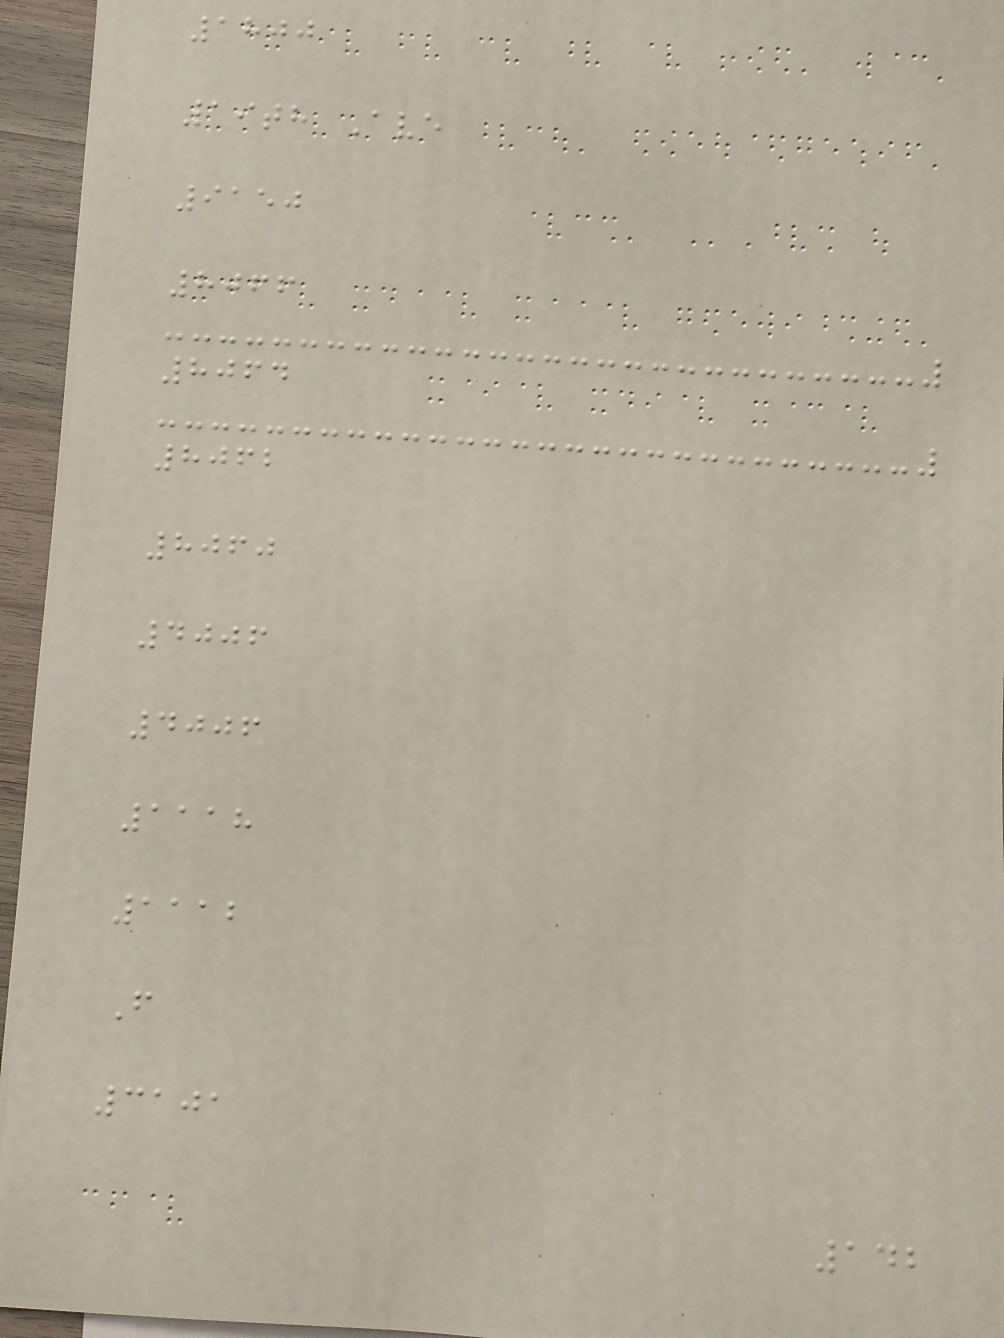1800
19th Ave
9150
8066
8064
8062
8060
4006
4006
1118
1112
F
3101
142
